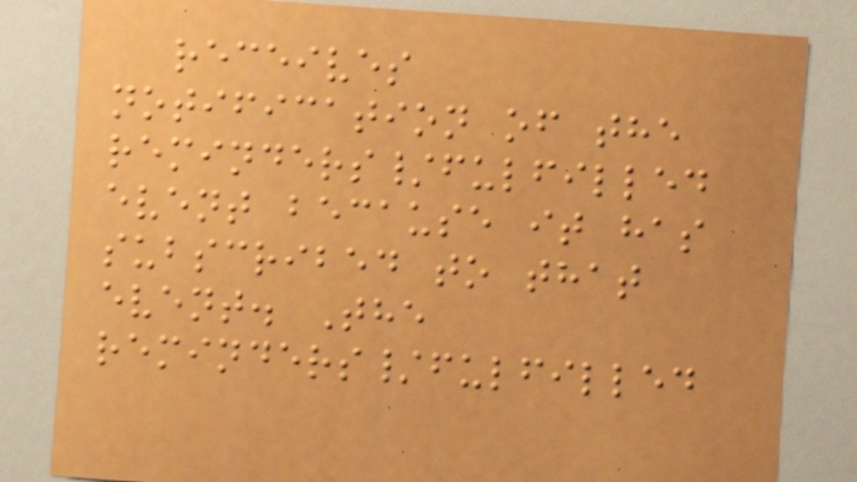receives
notification of the
reminders/fulfilled
event because it has
subscribed to that
event. The
reminders/fulfilled
